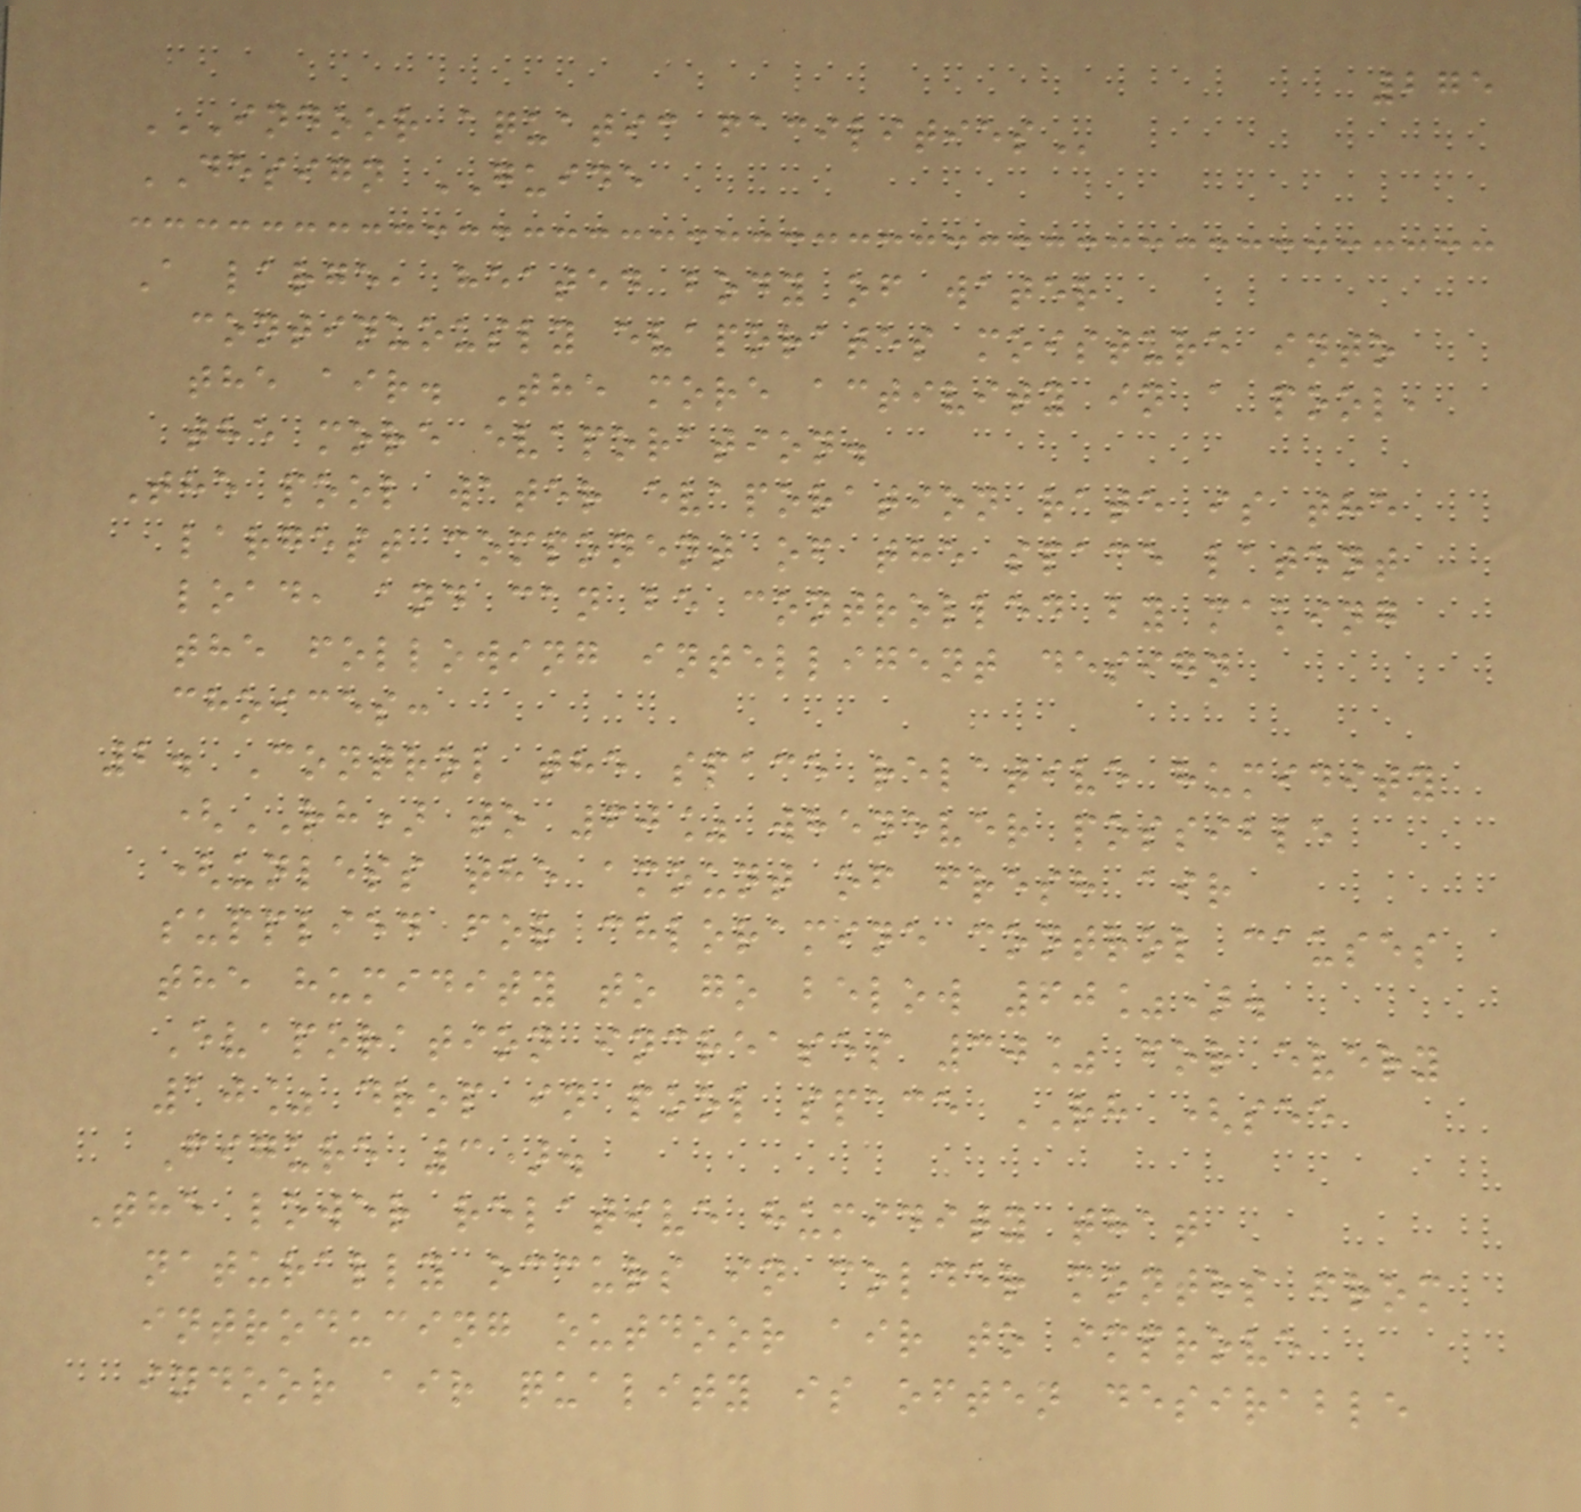275
INDOOR AQUATIC FACILITIES
DESIGN GUIDE
A large, heated body of water
continuously evaporates moisture into
the air. The more activity in a pool,
the more evaporation.
The pool water evaporation rate is the
largest component of the space latent
load, and can be controlled by making
the following intelligent design
choices:
2. Control the space relative humidity
(RH) to 60% whenever possible
(unless the amount of fresh air
supplied for chloramine control causes
the humidity to go below 60%).
Evaporation increases 30% for every
10% drop in pool space RH (see
Figure 3).
The lower relative humidity that
naturally occurs in colder months from
introducing outdoor air to improve
indoor air quality is often desirable
